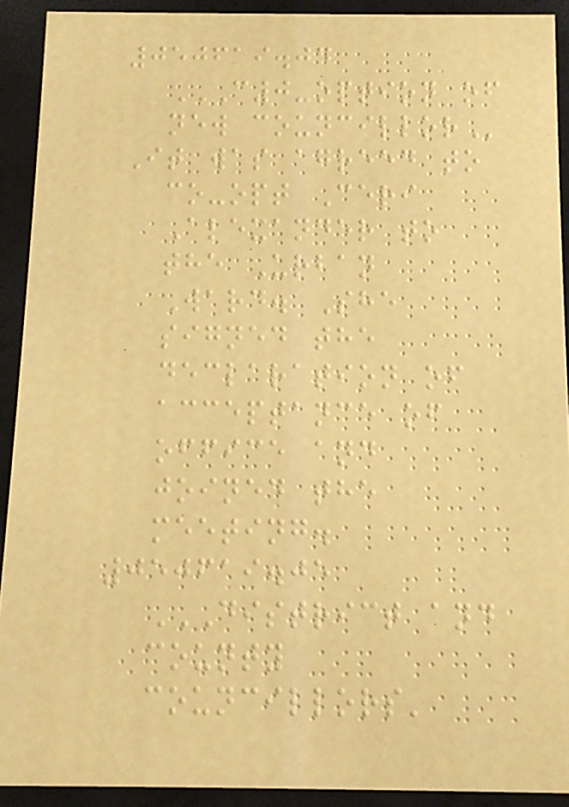050619.04
C0-OPTION OF
NEW COUNCILLOR
It was agreed to
co-opt Ceri
Alexander to
the Urban
Ward. She
signed the
declaration of
acceptance of
office and
joined the
meeting.
050619.05
DISTRICT AND
COUNTY
COUNCILLORS'
